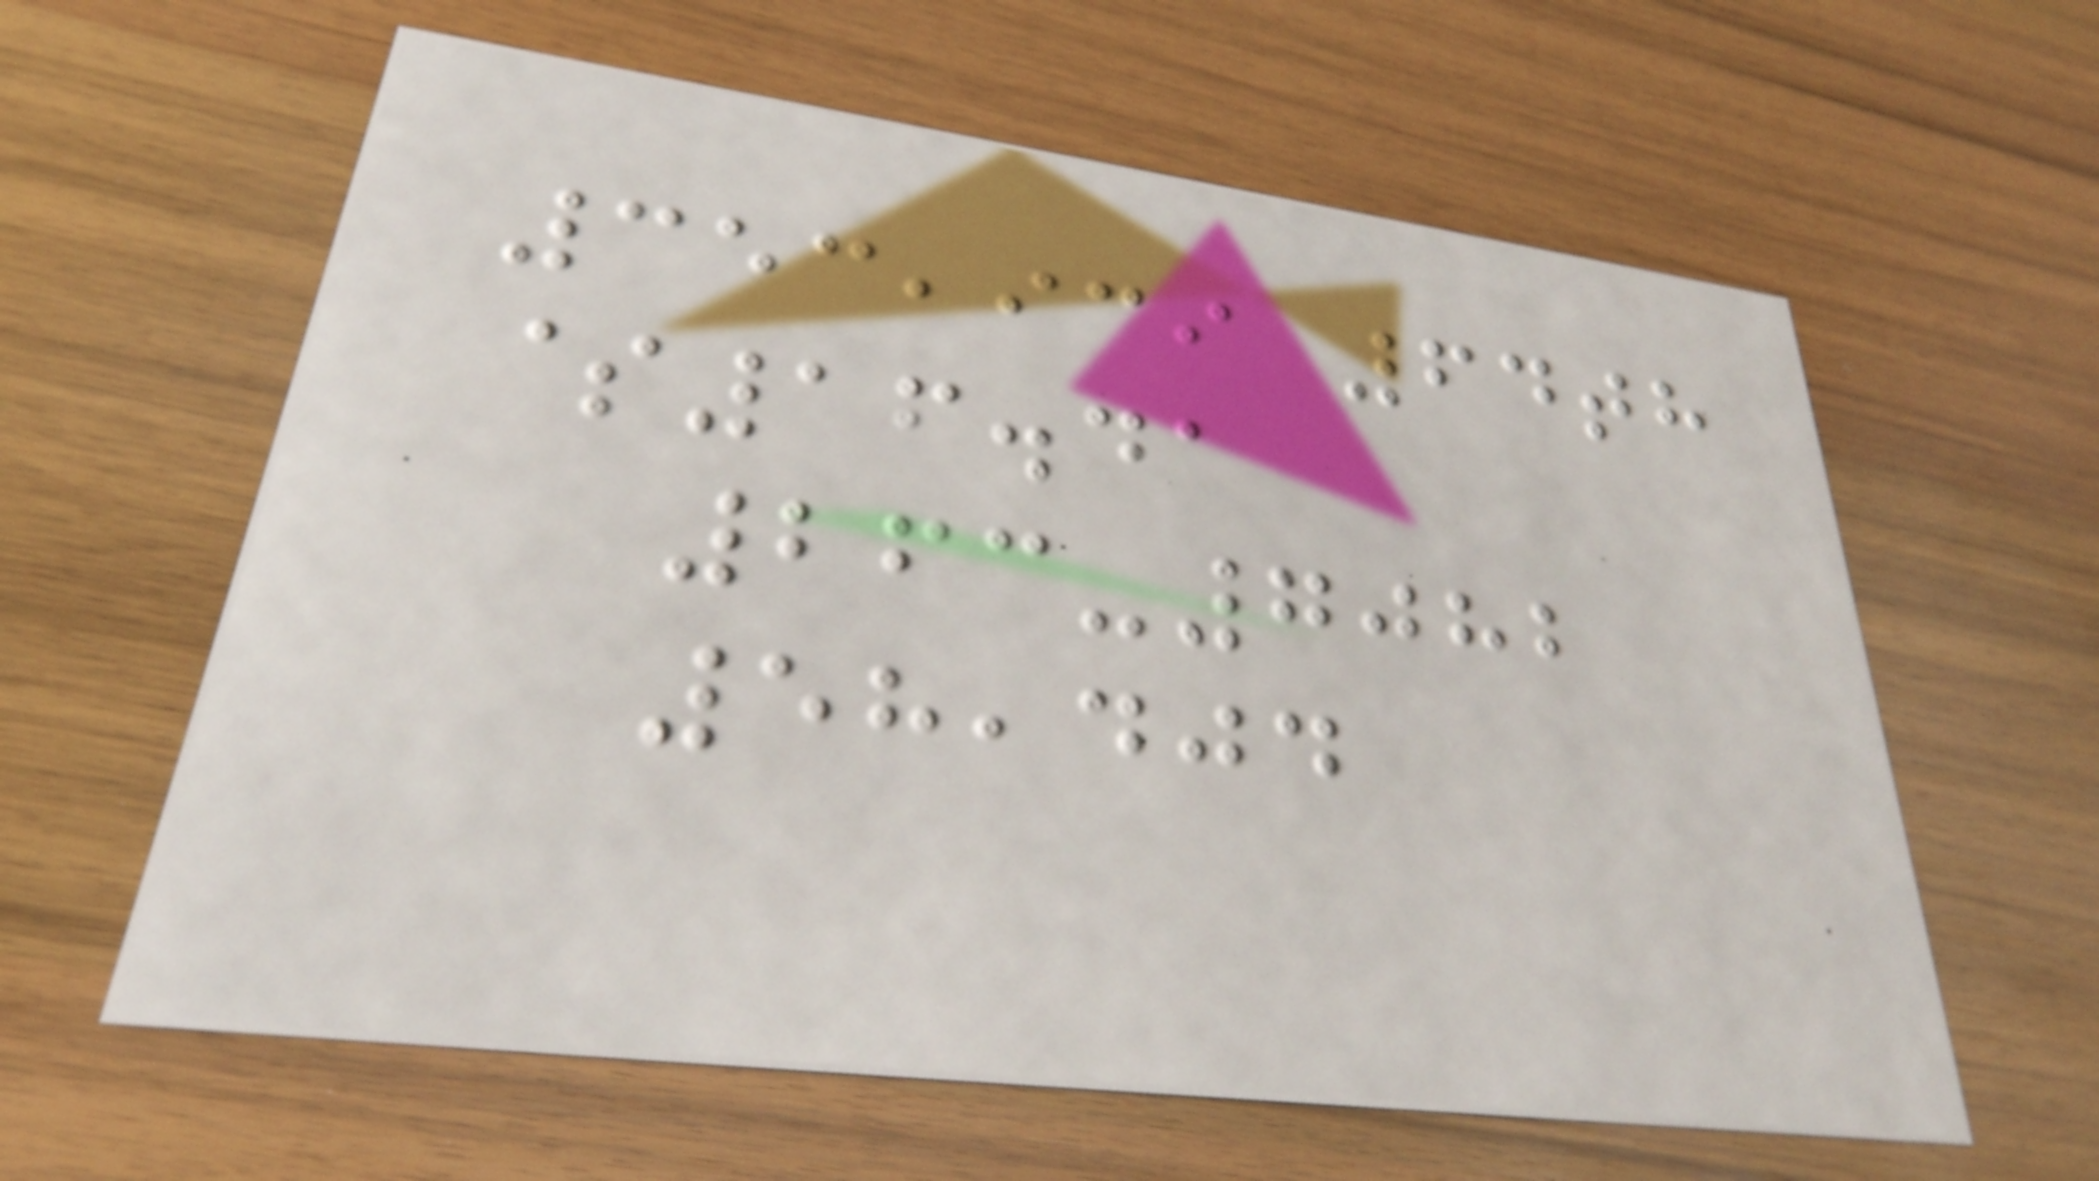353,939 64th
$16.41
263-7082
58,404
